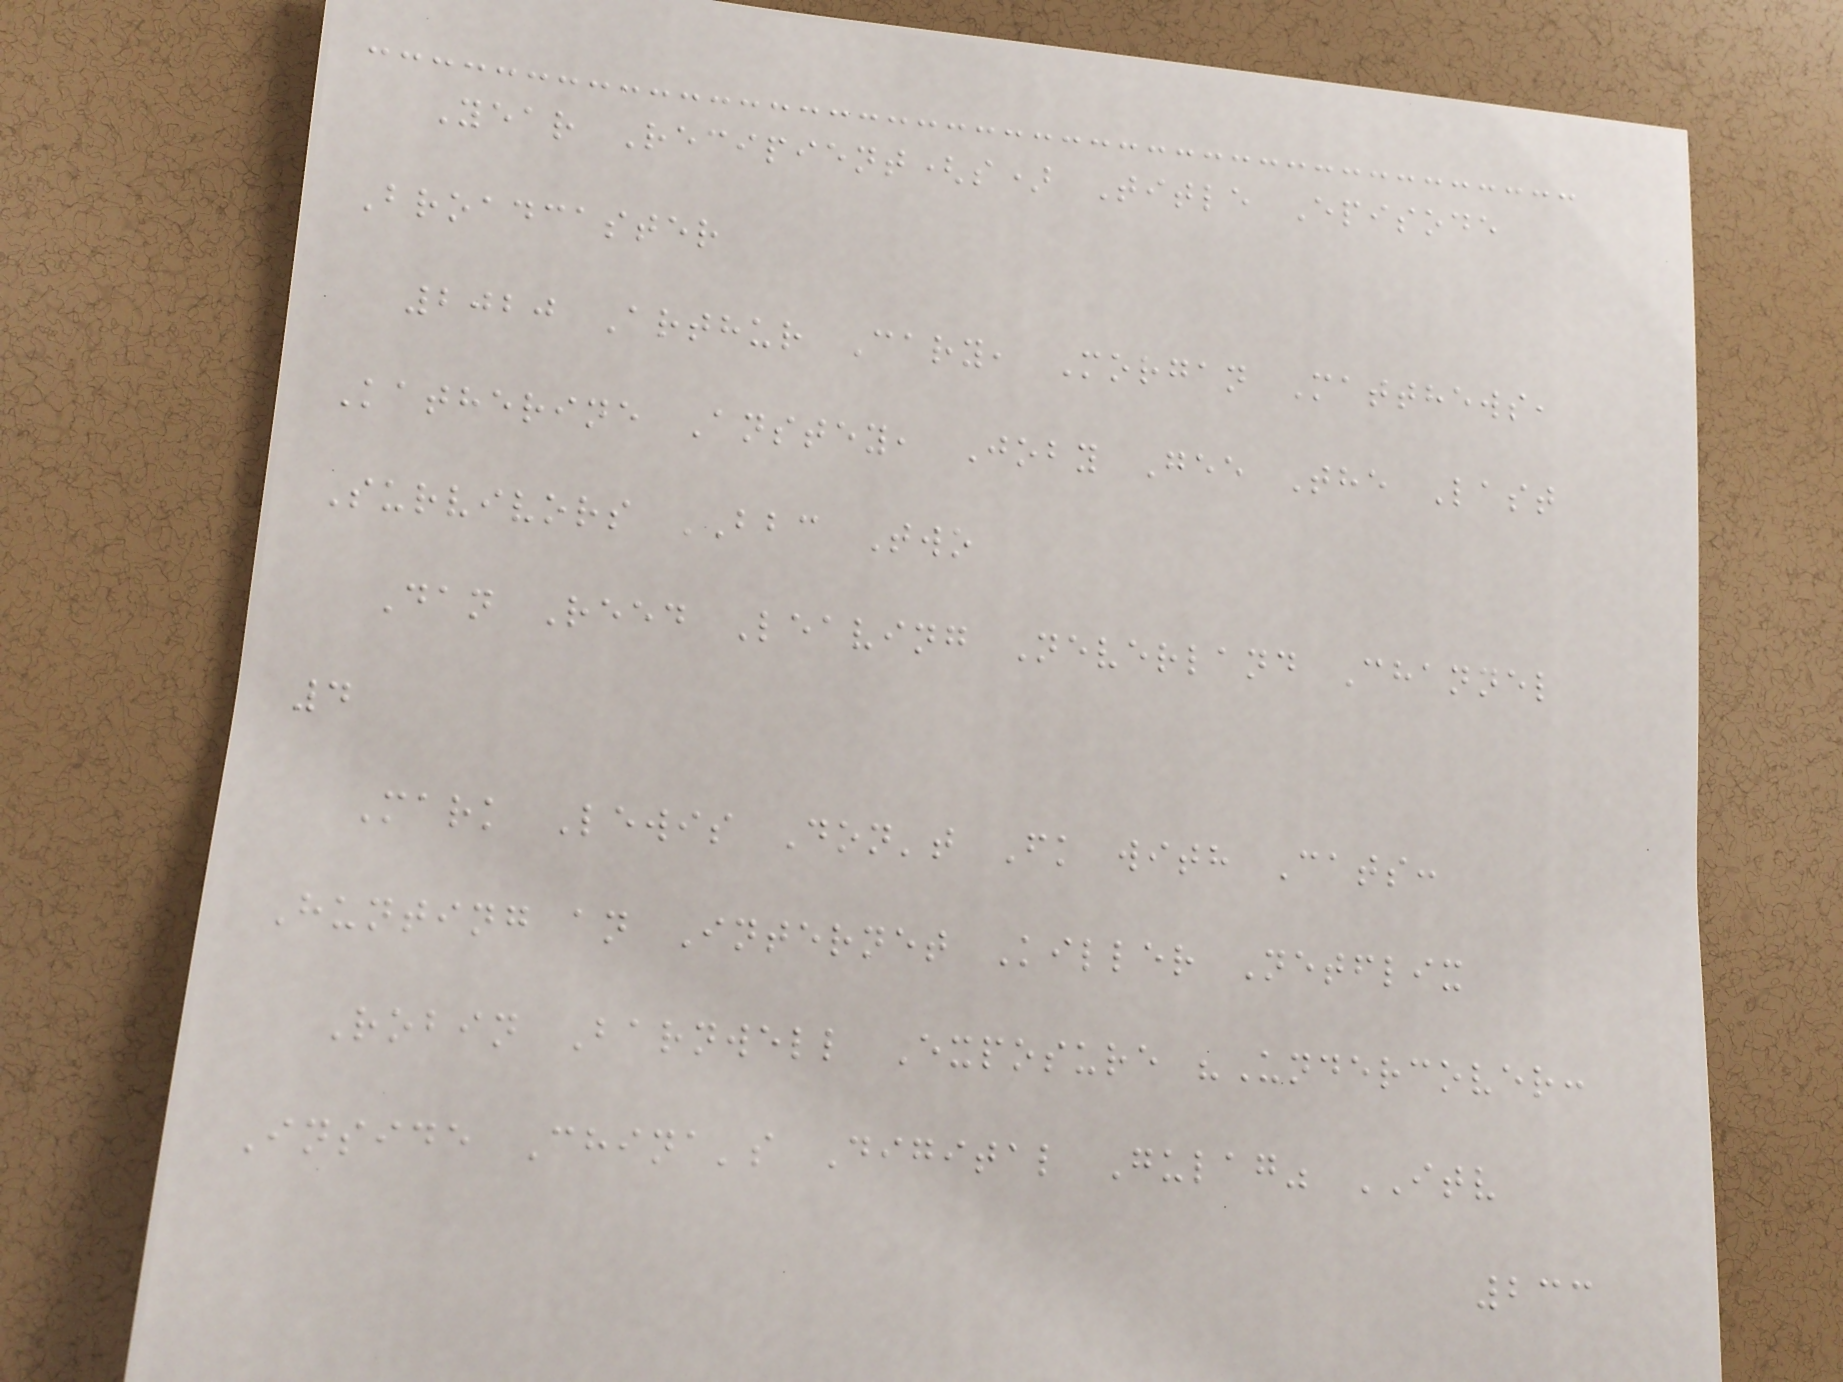Year Recipient(s) Title Episode
Broadcaster
2020 Arthur Cary, Morgan Matthews,
Katherine Anstey, Joby Gee The Last
Survivors BBC Two
Dan Reed Leaving Neverland Channel
4
Mark Lewis Don't Fk with Cats:
Hunting an Internet Killer Netflix
Robin Barnwell Exposure "Undercover:
Inside China's Digital Gulag" ITV
233
